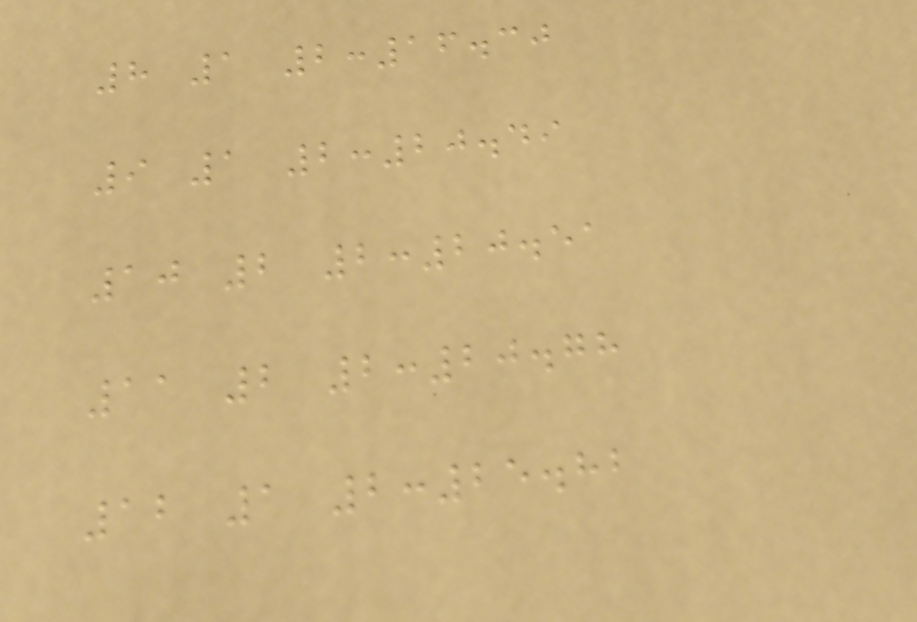8 1 2:16.30
9 1 2:20.49
10 2 2:20.51
11 2 2:20.78
12 1 2:25.82
